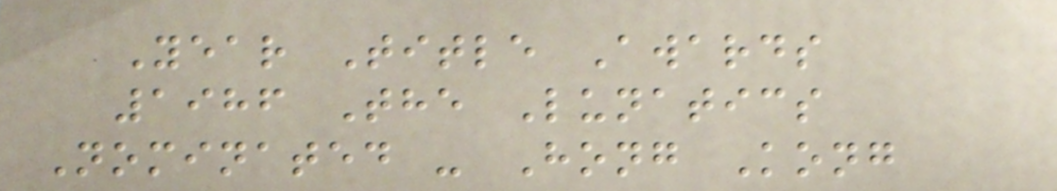Year Title Awards
1986 The Lunatics
Nominated - Hong Kong
